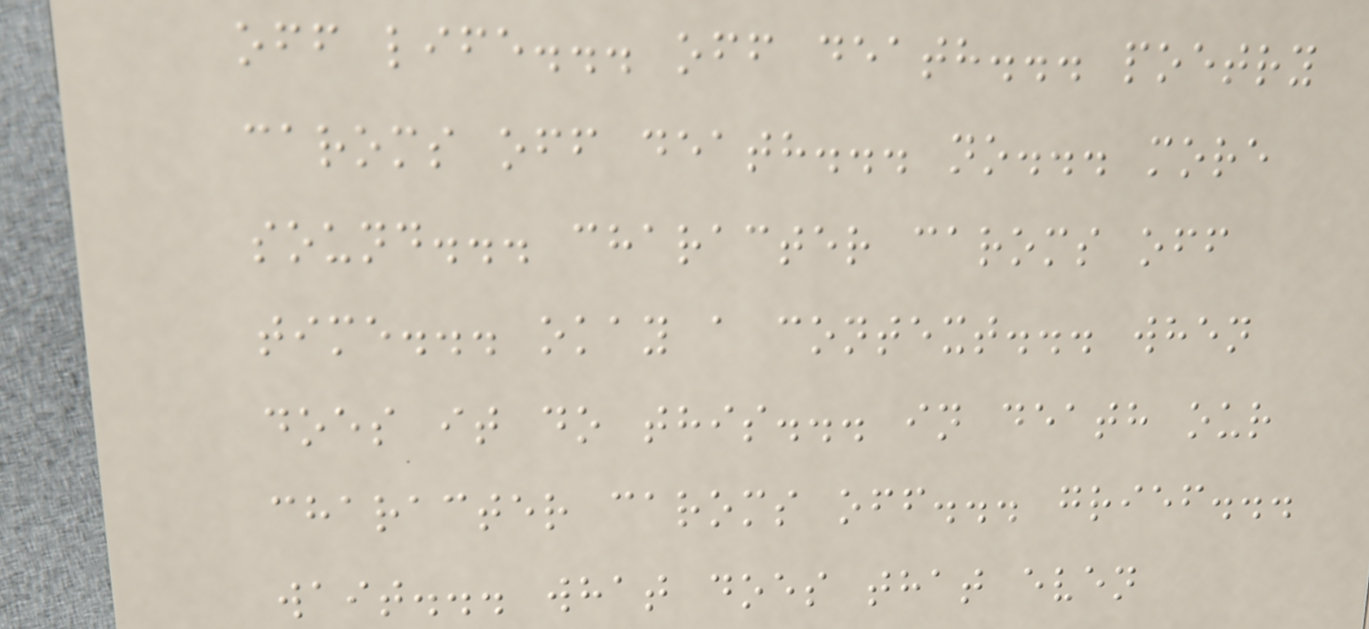off life... off death... poetry
caroms off death... no... more
sound... character caroms off
time... okay a context... when
does it do this... in death our
character caroms off... grief...
wait... what does that even
